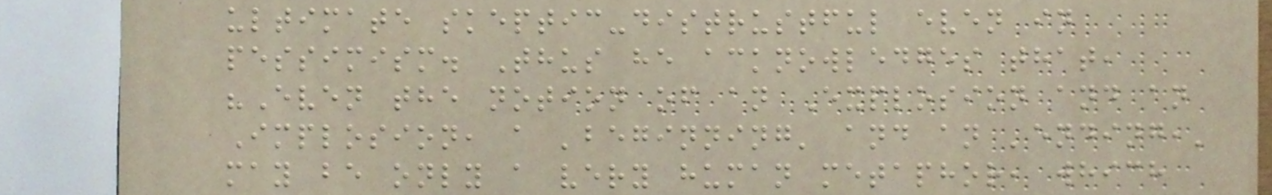ultimate skeptic-distrustful even in
pessimism. Thus he acknowledges that,
"Even the notion of an Explosion and an
Implosion, a 'beginning' and an 'ending,'
may be only a very human metaphor, which
